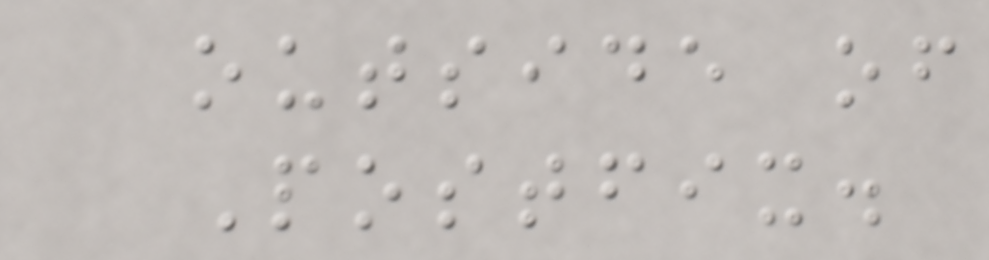outside of
Postfix.
